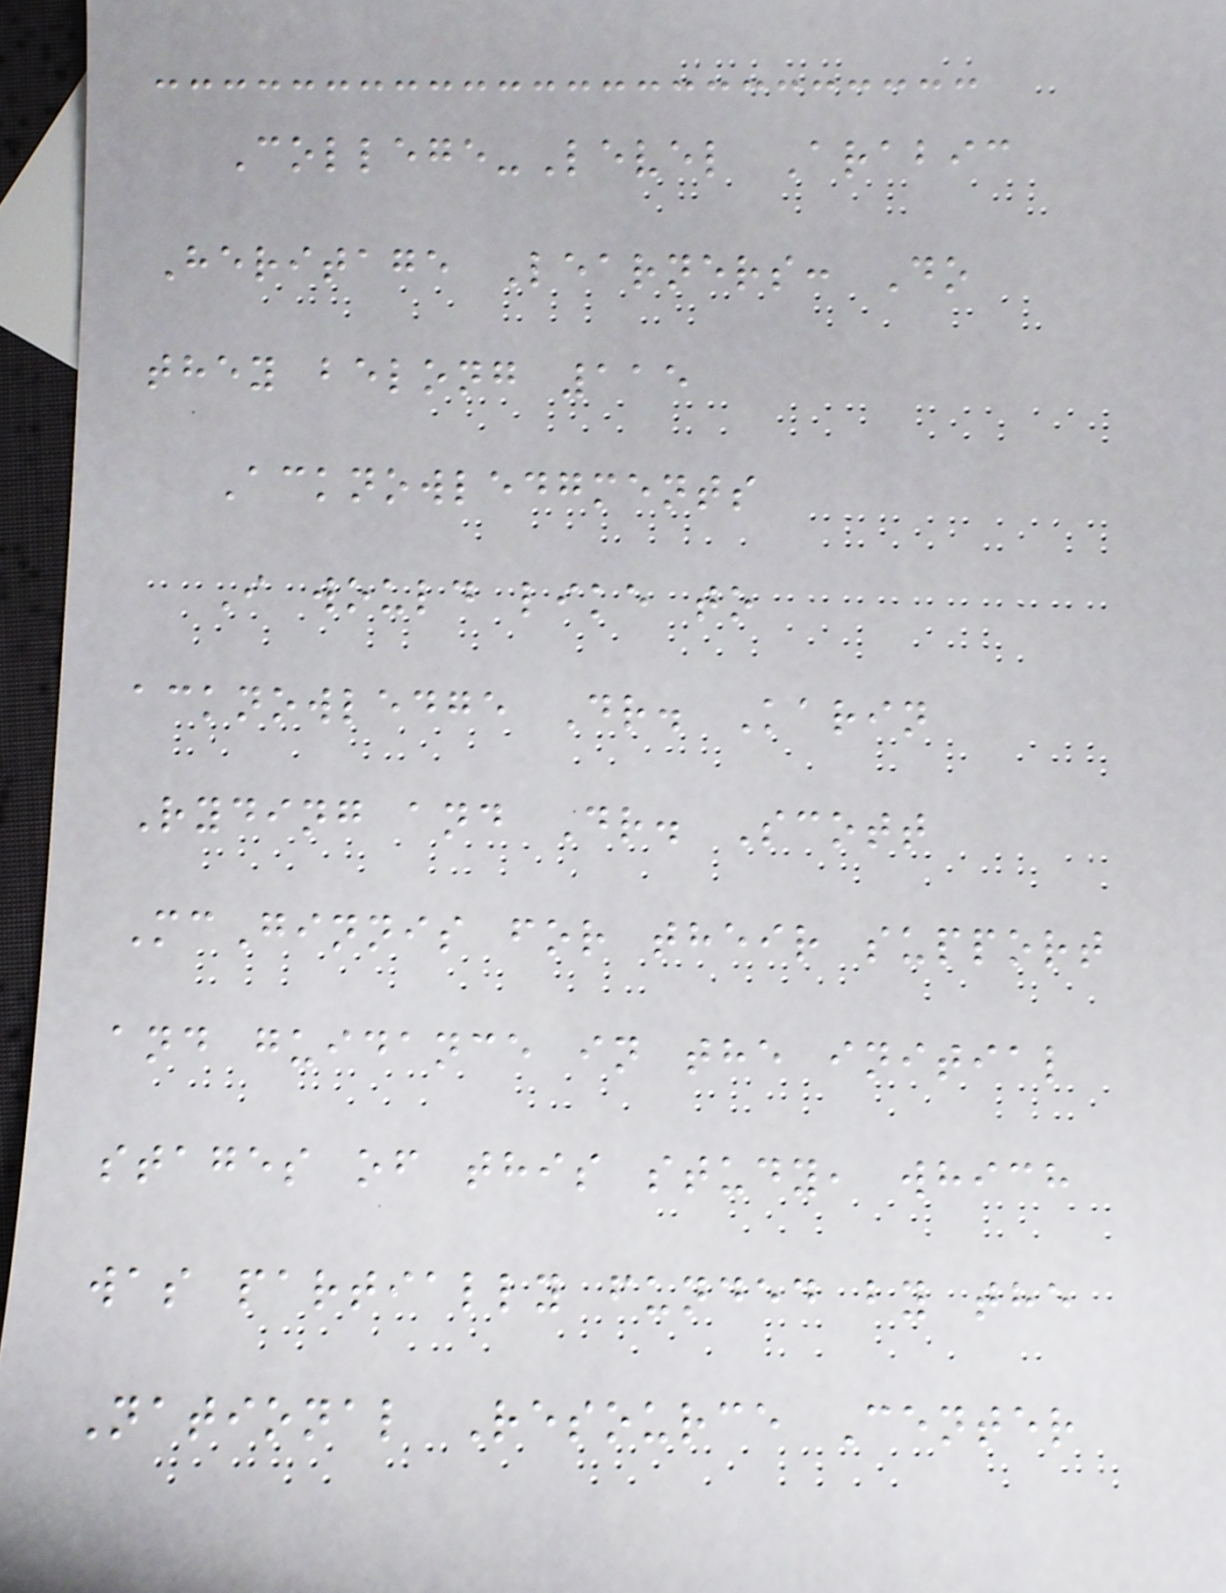College-Level Arabic
Heritage Learners: Do
they belong 115
Acknowledgments
I would like to
acknowledge Dr. Karin
Ryding and Dr. Scott
McGinnis for their support
and guidance in the initial
stages of this study, which
was partially funded by the
National Resource Center
